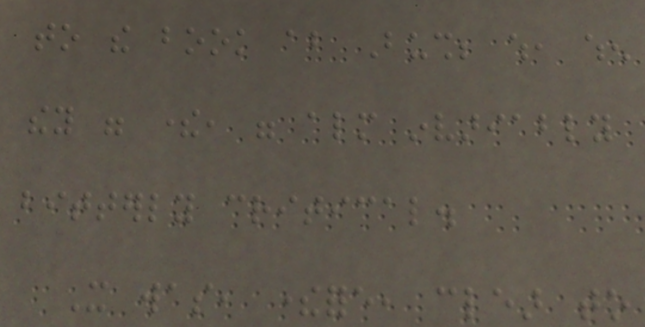to the book about Bush; which, when
they were there, were almost invariably
bitterly critical.
It was, therefore, clear to
